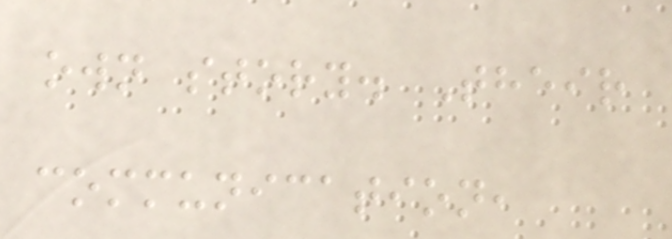own story. Their
communication,
